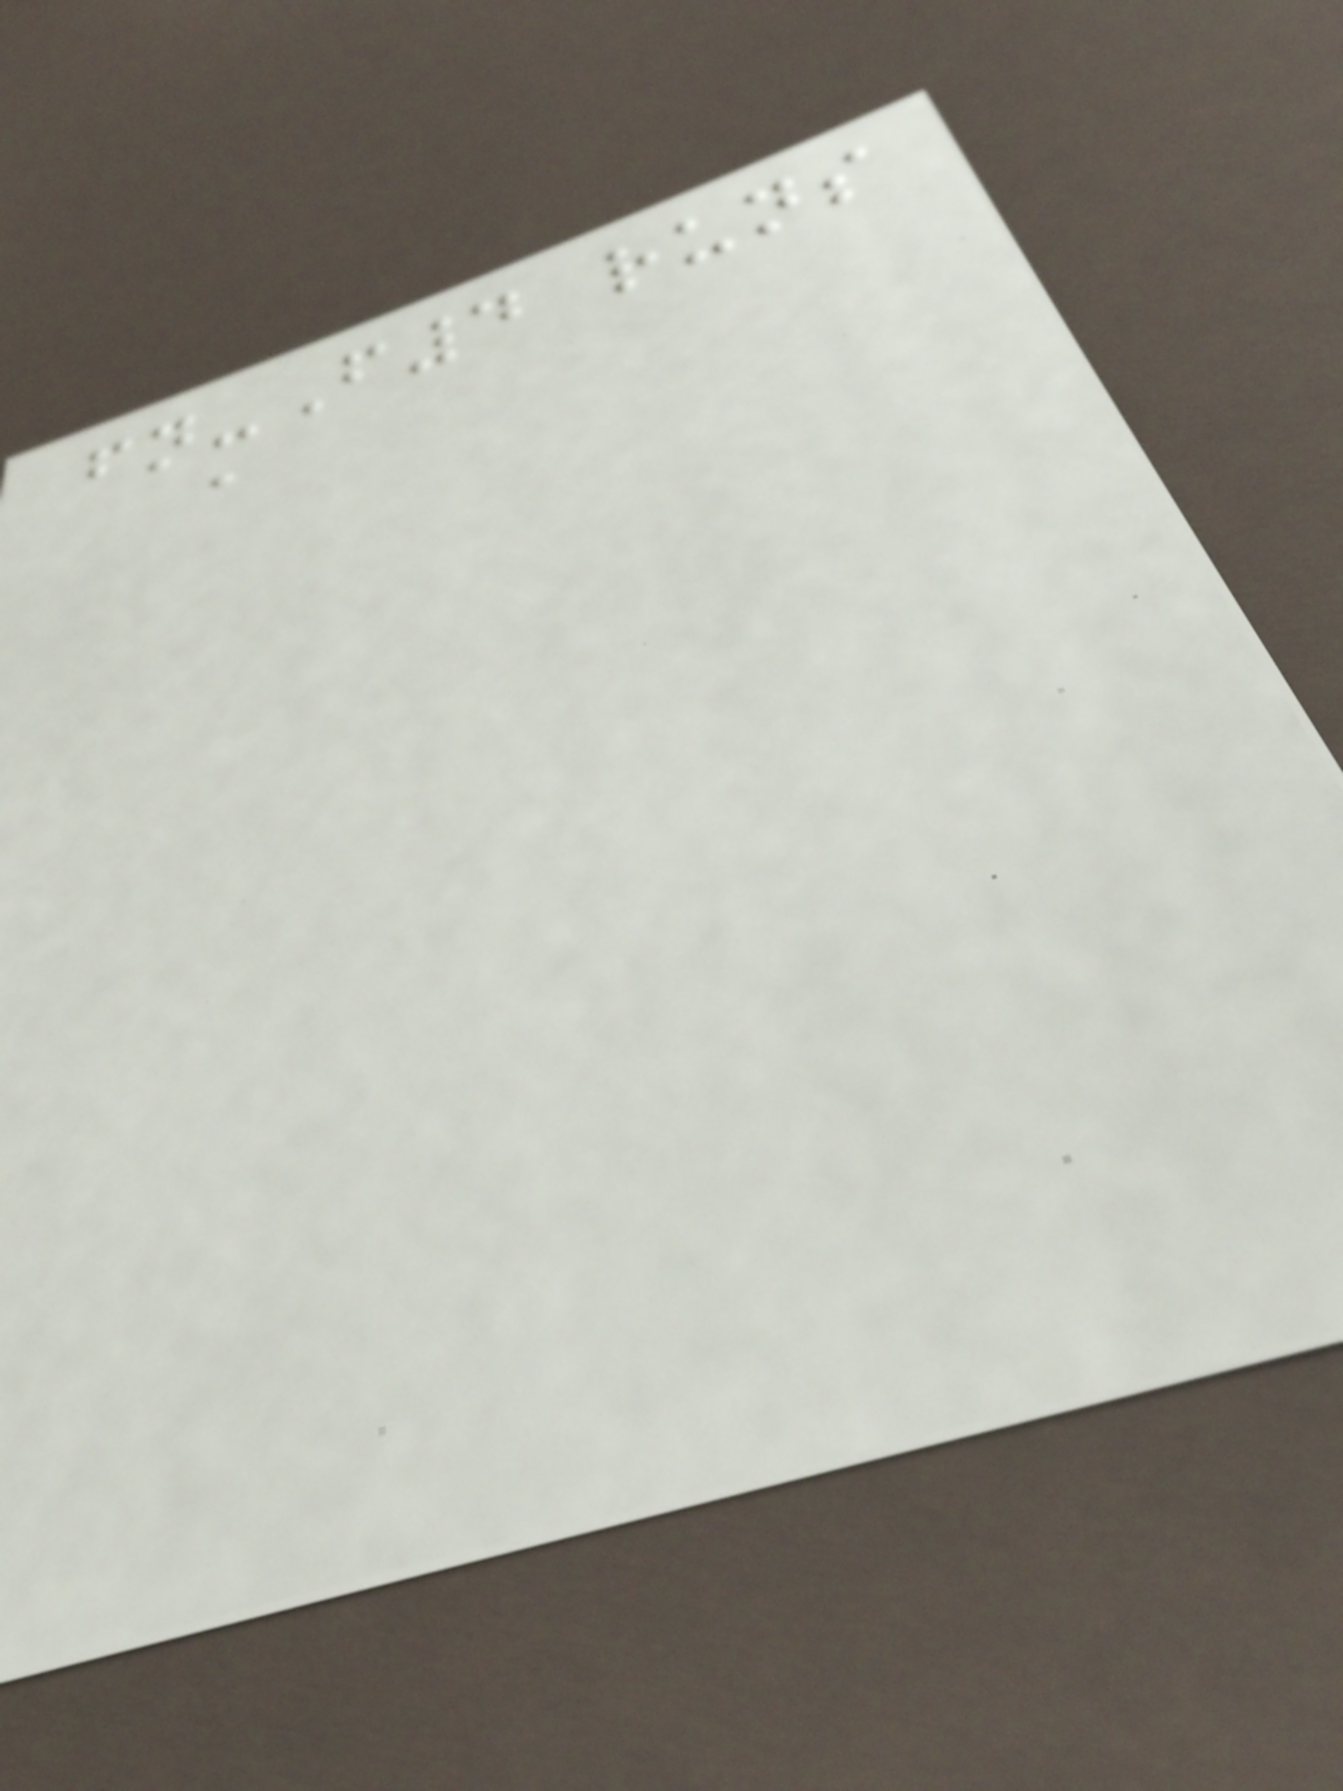fn-F4 runs
a
